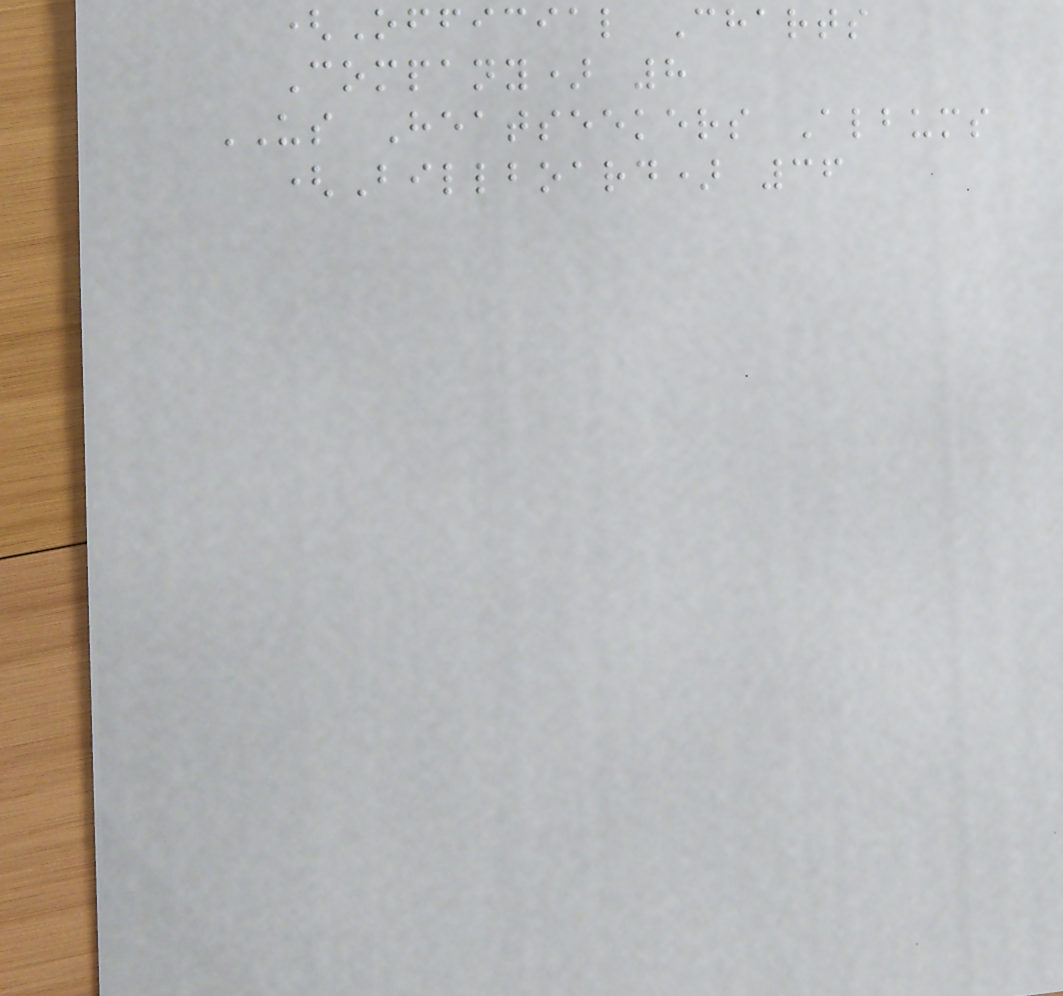(Official Charts
Company) 8
US Heatseekers Albums
(Billboard) 36
